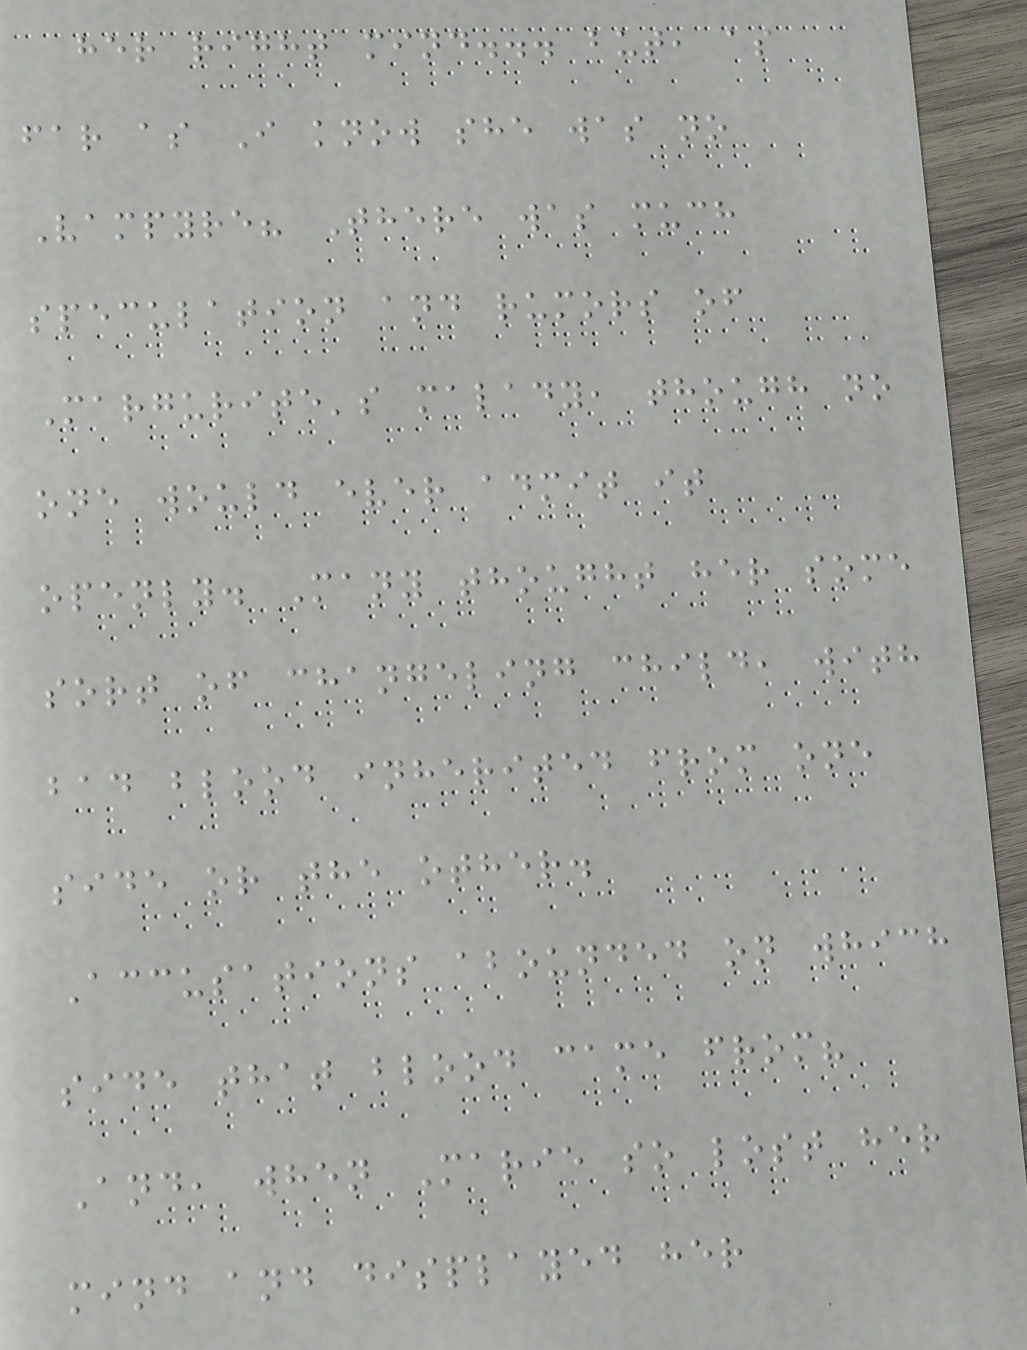her right mind... but, as
far as I know she was no
Vampyre? There was much
speculation and rumors of
Margurite's malady, though no
one would ever admit it
openly. Many thought her some
sort of changeling child, with
bad blood inherited from one
side or the other.
Accusations abounded on which
side that blood came from?
And, when Marie so lost her
mind and displayed her
